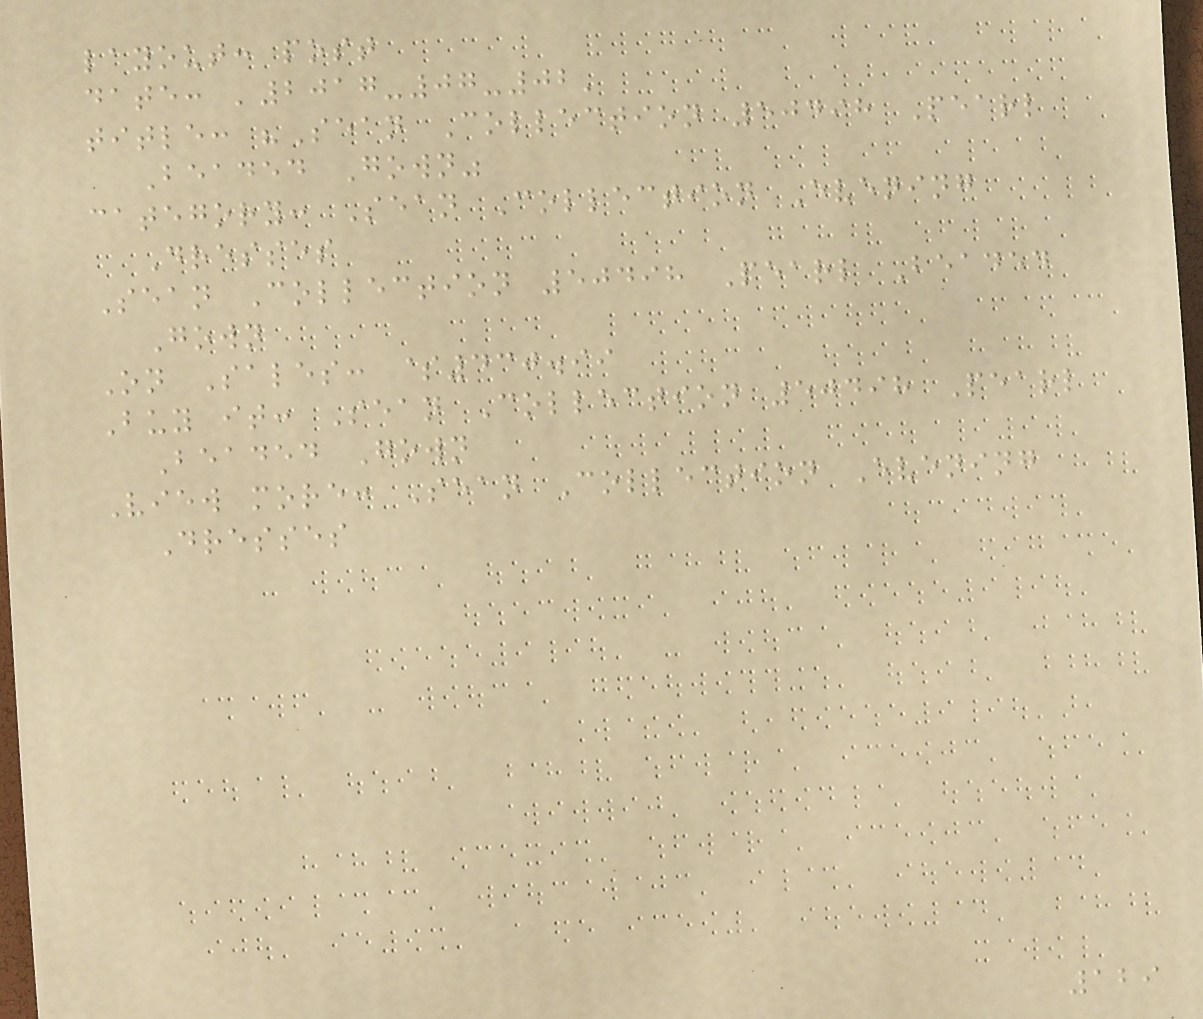layout: post
date: '2017-07-02'
title: "Sean Collection 50498 Pearl
Beaded Gown"
category: Sean Collection Evening
Dresses
Sean Collection 50498 Pearl Beaded
Gown
On Sales: $430.99
Buy it: Sean Collection 50498 Pearl
Beaded Gown
View more: Sean Collection Evening
Dresses
129
